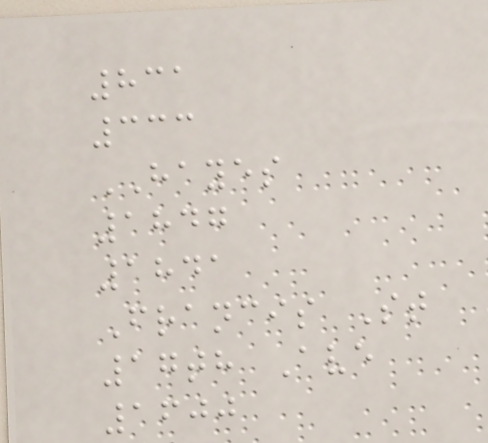831
333
HAYES
1847
1841
Francis St
17th Ave
1600
